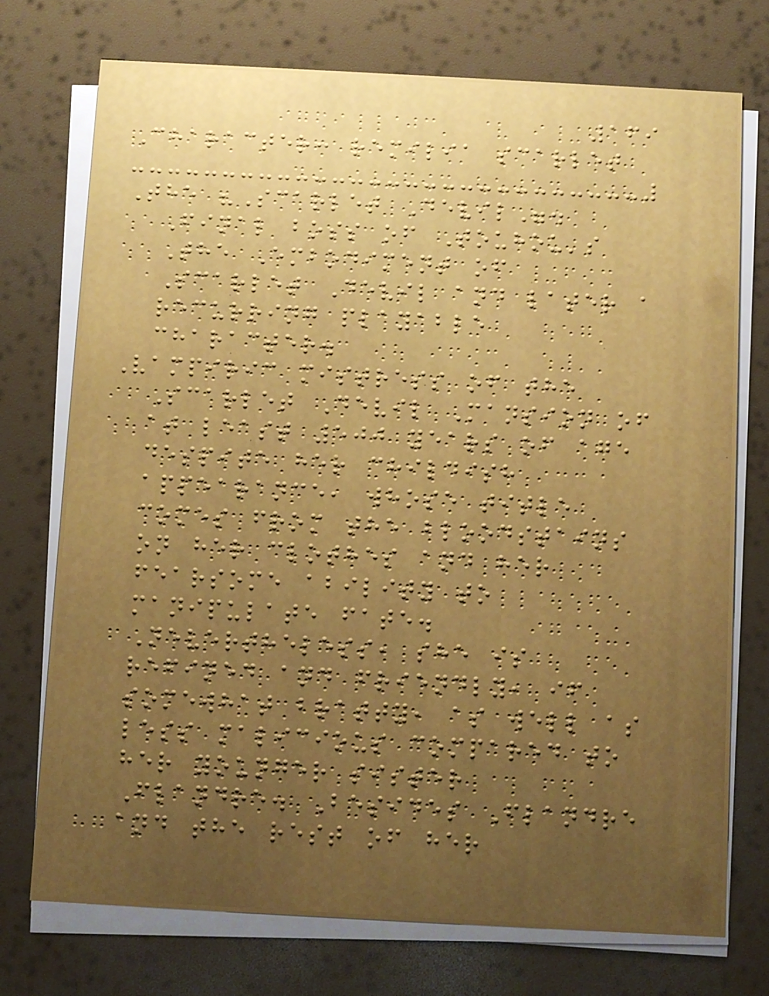169
Character: remilia scarlet
The "Scarlet Devil".
Final boss of Touhou's
The Embodiment of
Scarlet Devil and later a
recurring playable
character.
Vampiric mistress of the
Scarlet Devil Mansion of
at least 500 years of age
despite her childish
appearance, whose title
comes from the bloodstains
on her clothes and her
fearsome ability to
manipulate fate.
Nevertheless, she is
refined and friendly, if
somewhat bratty, as well as
less malicious compared to
her younger sister
Flandre. Besides Flandre
and the rest of her
